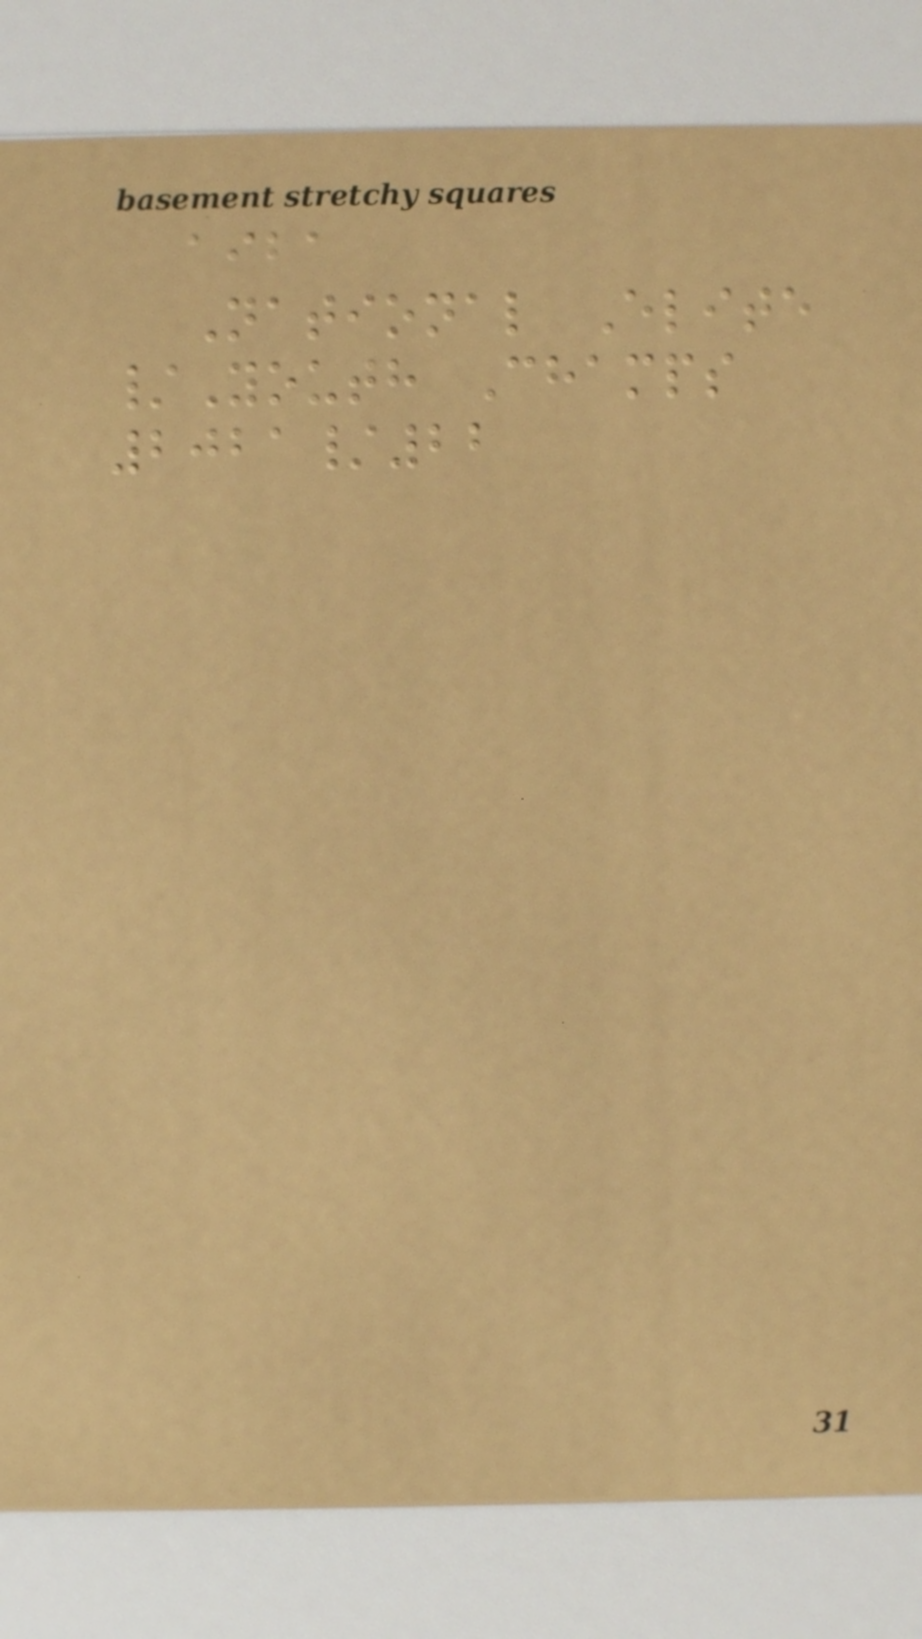aiba
National Elite
/Youth Champs
2021/22
